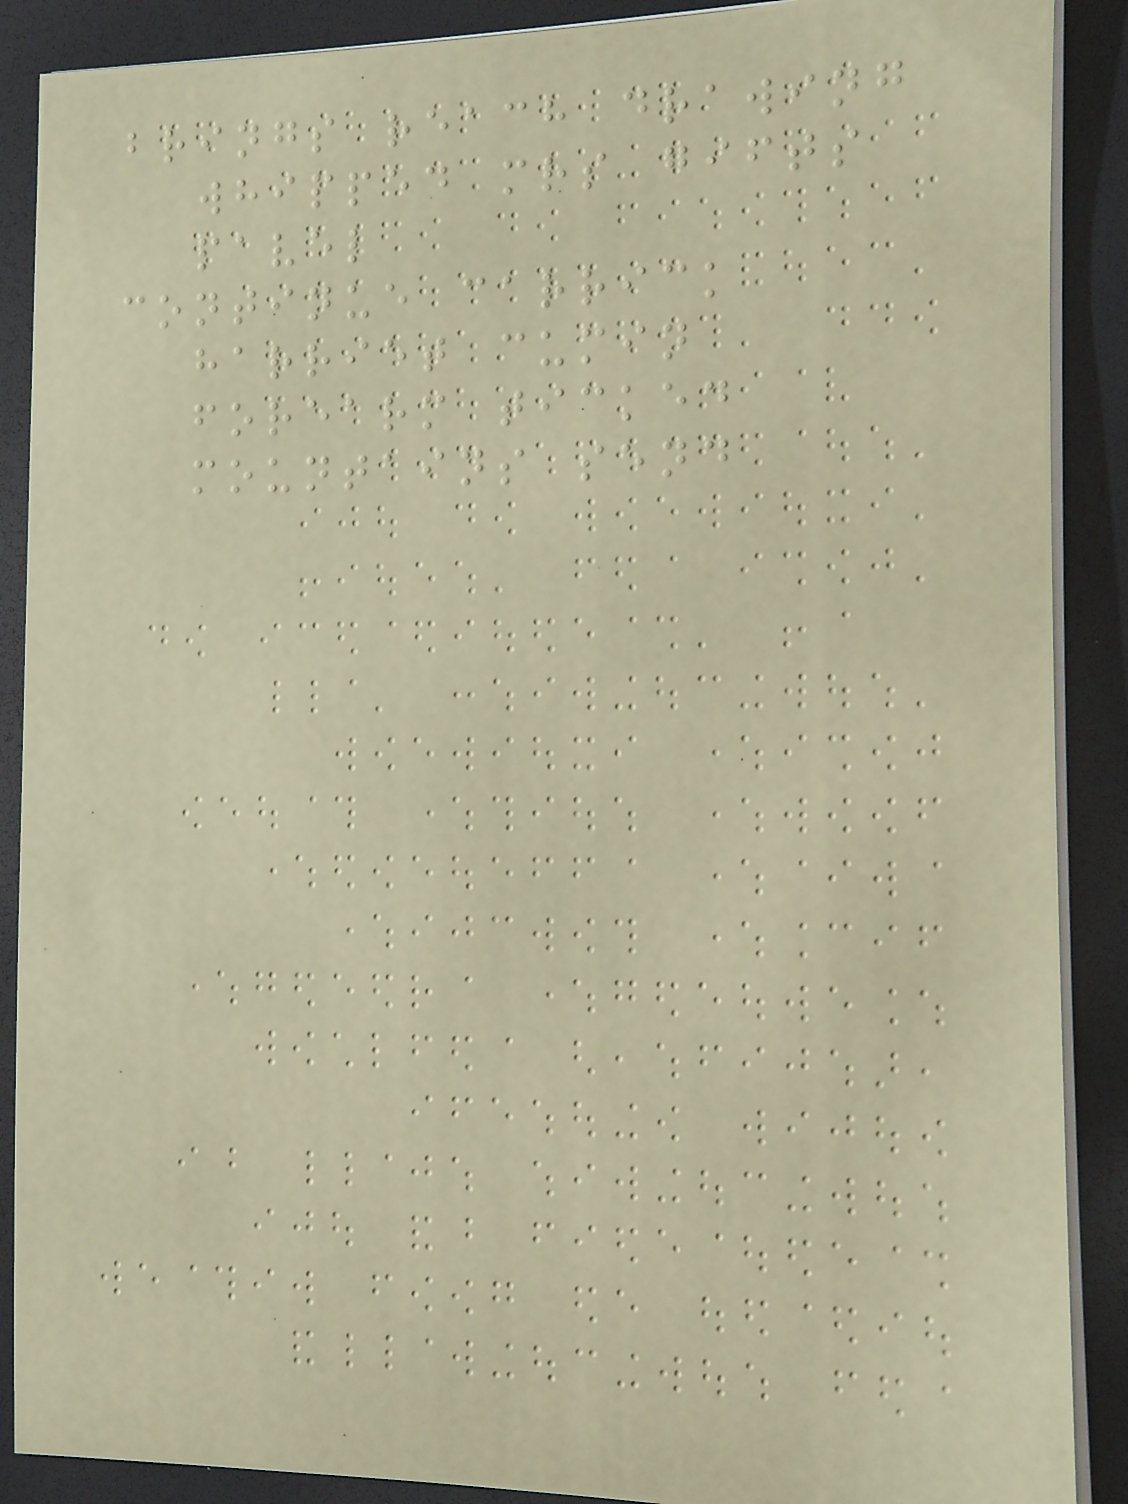brings reach drawing
whipped mrs gifts
pavel
continue carrick
harriet cumin
forearm ticked
mountains send
